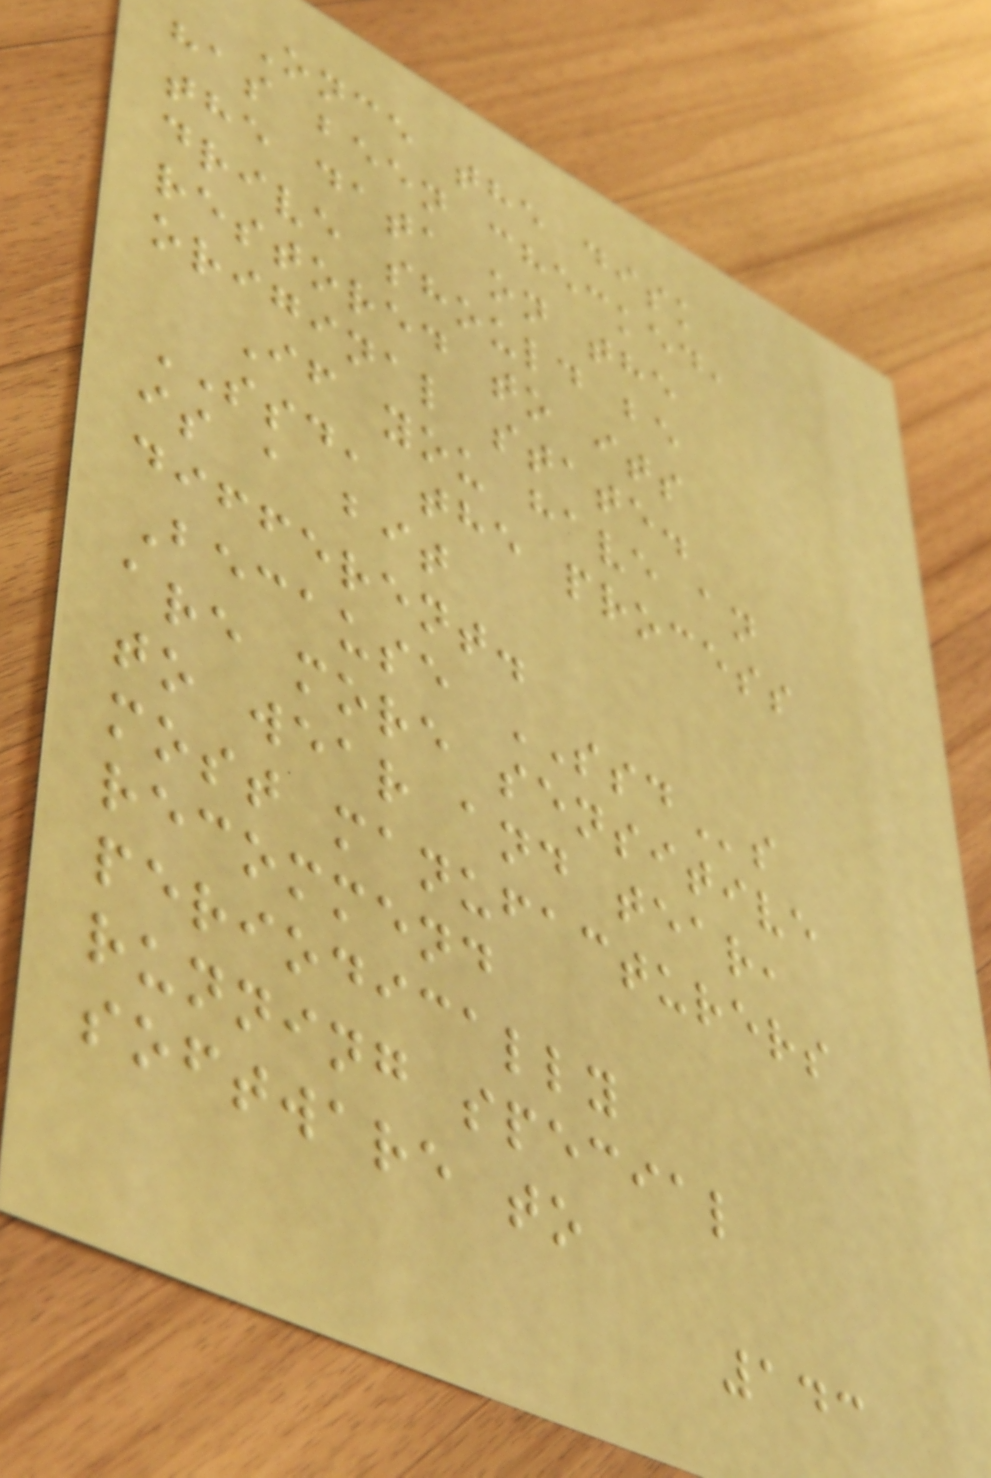Once the disk
has been checked,
the data on the
drive should be
restored to its
original state.
If you have an
SSD, the process
is a bit
different.
Because SSDs
are more sensitive
to wear and tear,
most manufacturers
recommend
periodically
running special
software to
143
